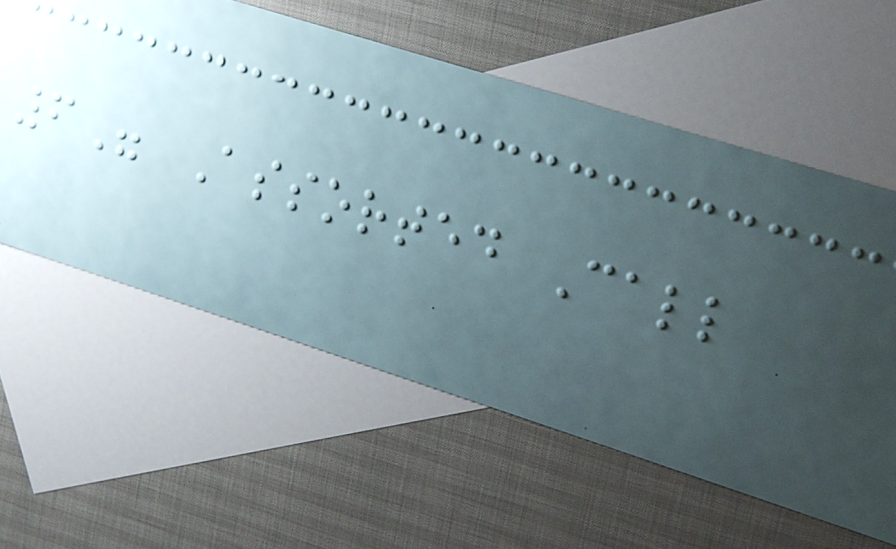6" Assorted Call
